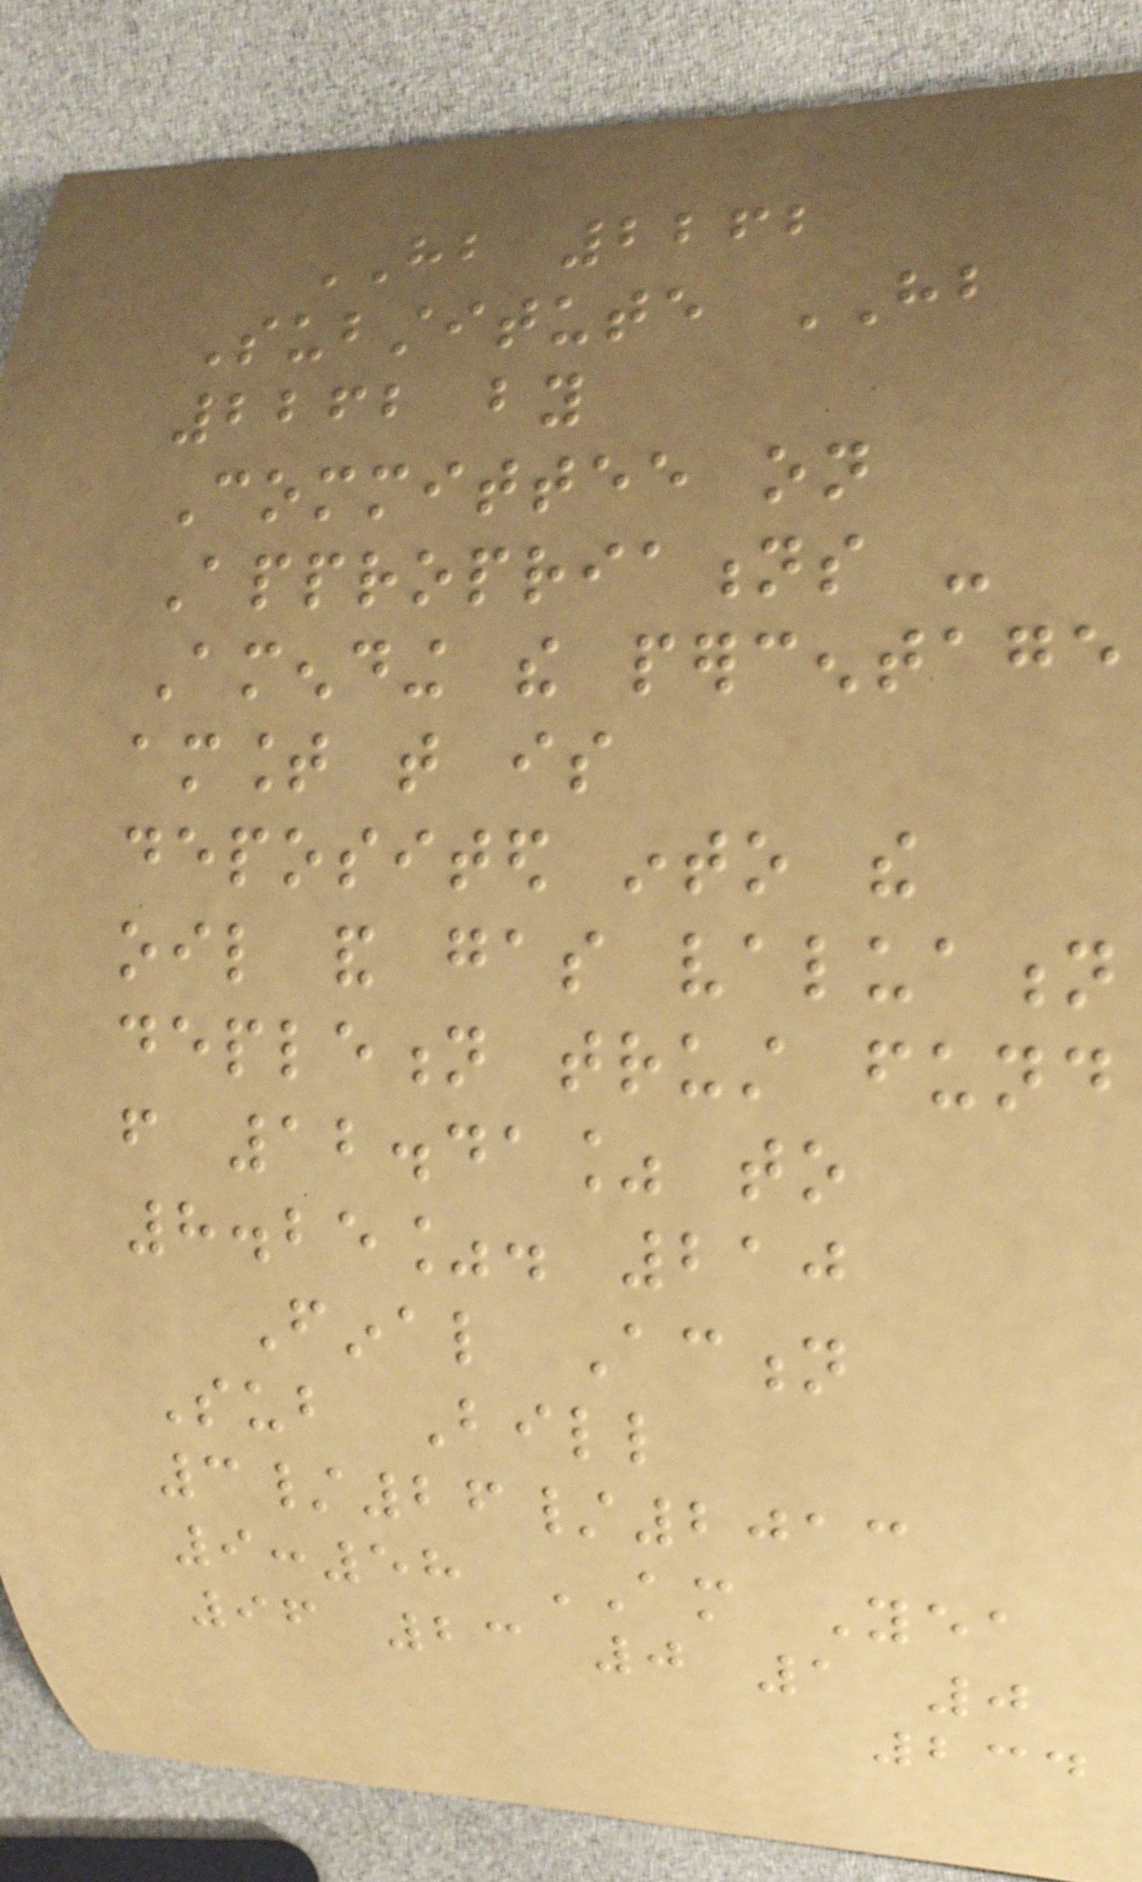HB 2262
Substitute HB
2262 by
Committee on
Appropriations -
Amending the percentage
amount that is
deposited into the
oil and gas valuation
depletion trust fund
from 12.41% to
8.25%. 210
Final Action
Sub Bill
3/26/2013
9:58 AM Yea
96 23 0 1 0
234
